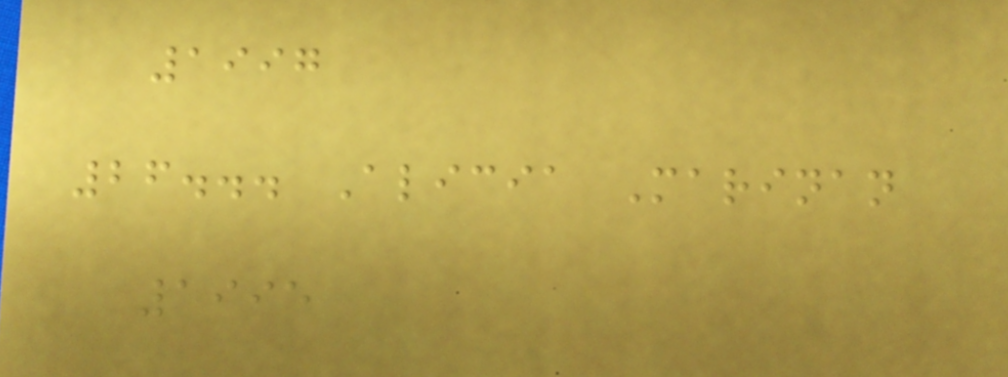1997
26... Alicia Marinan
1995
